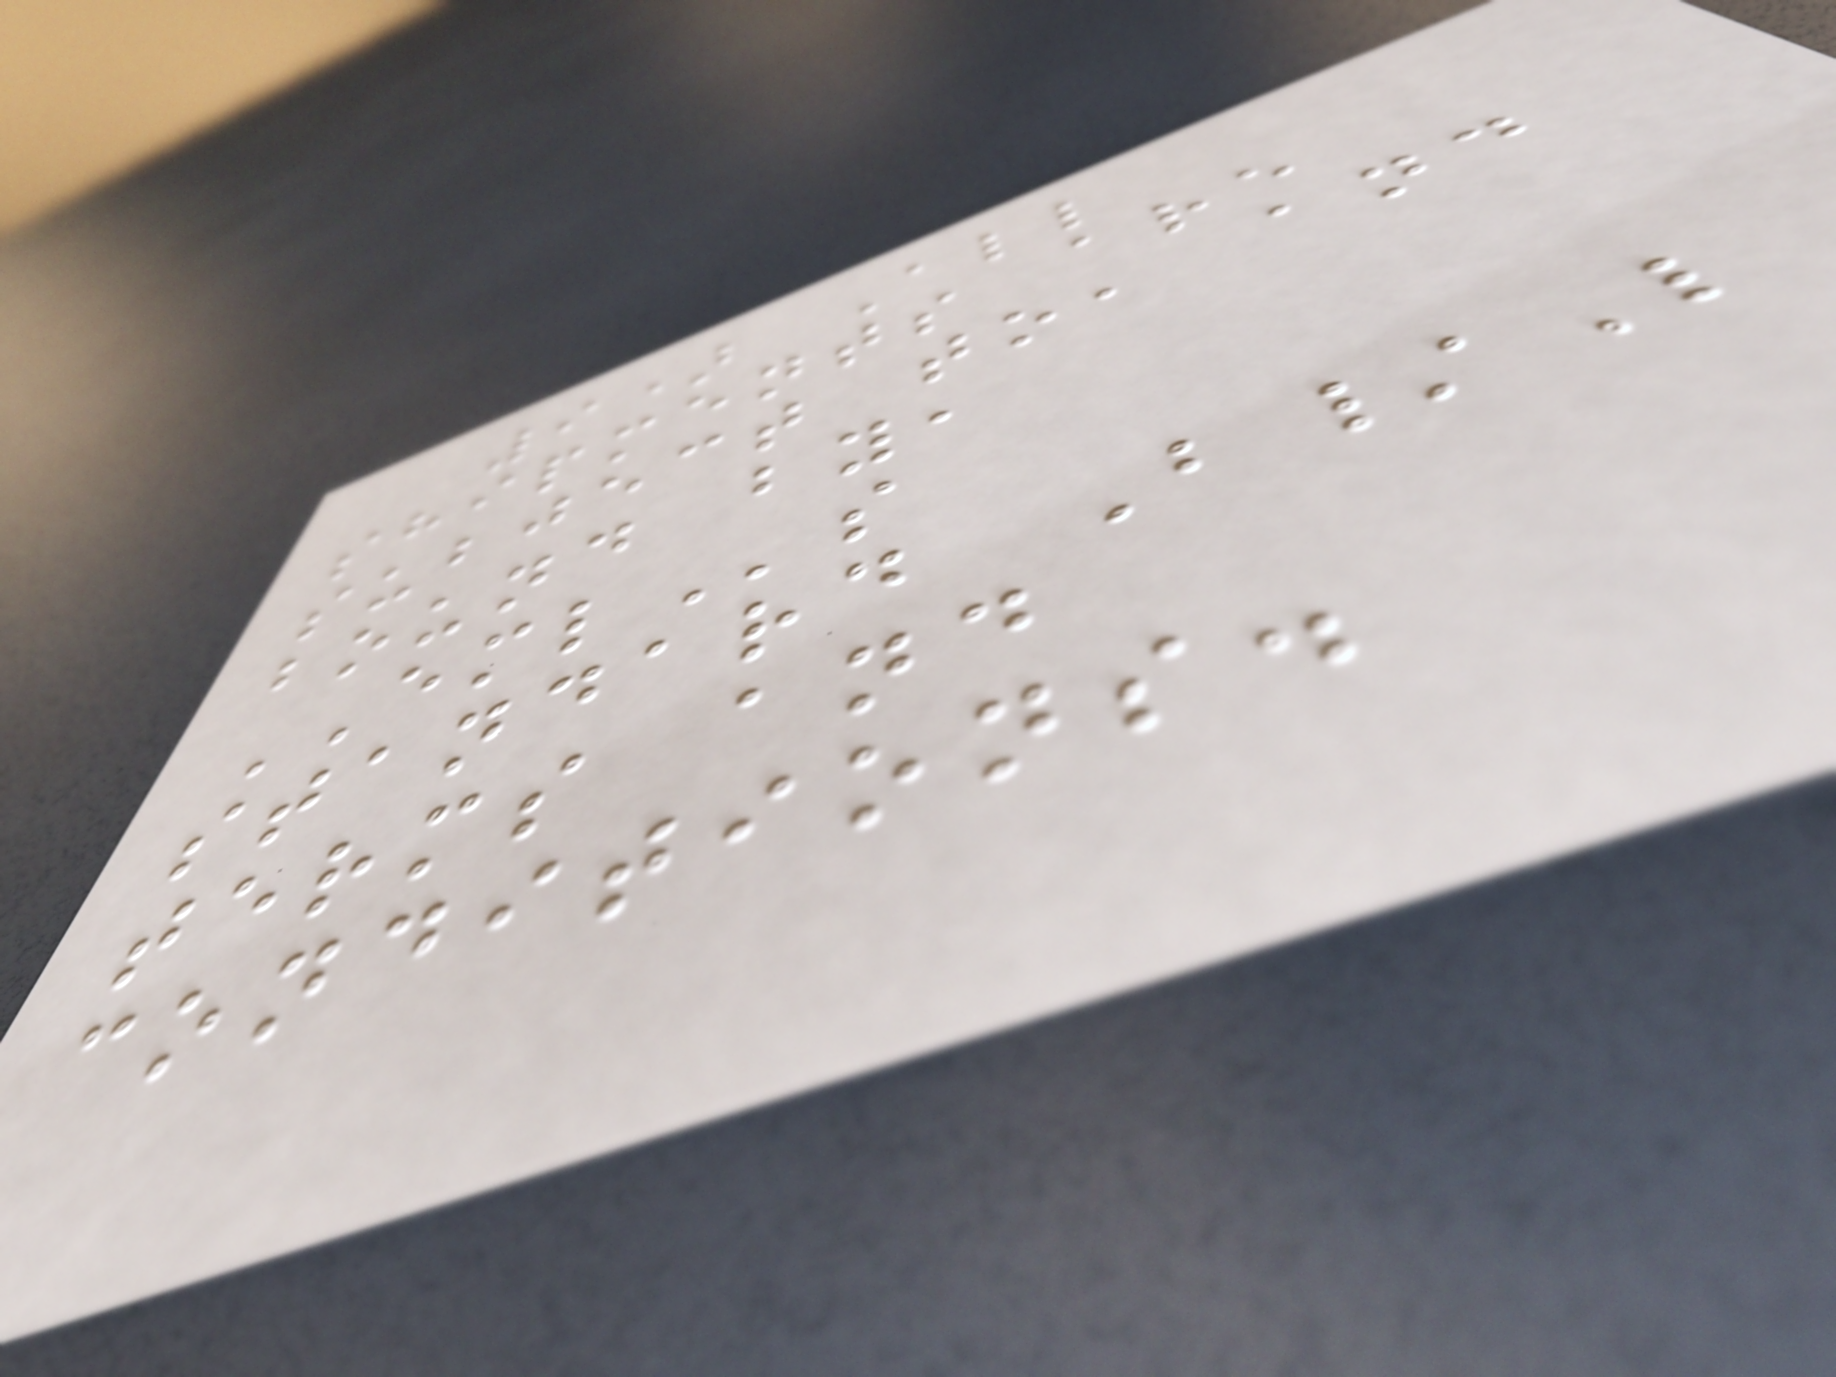9) All
shipments are
subject to, and
bound by,
EMLs
standard B/L
terms and
conditions.
